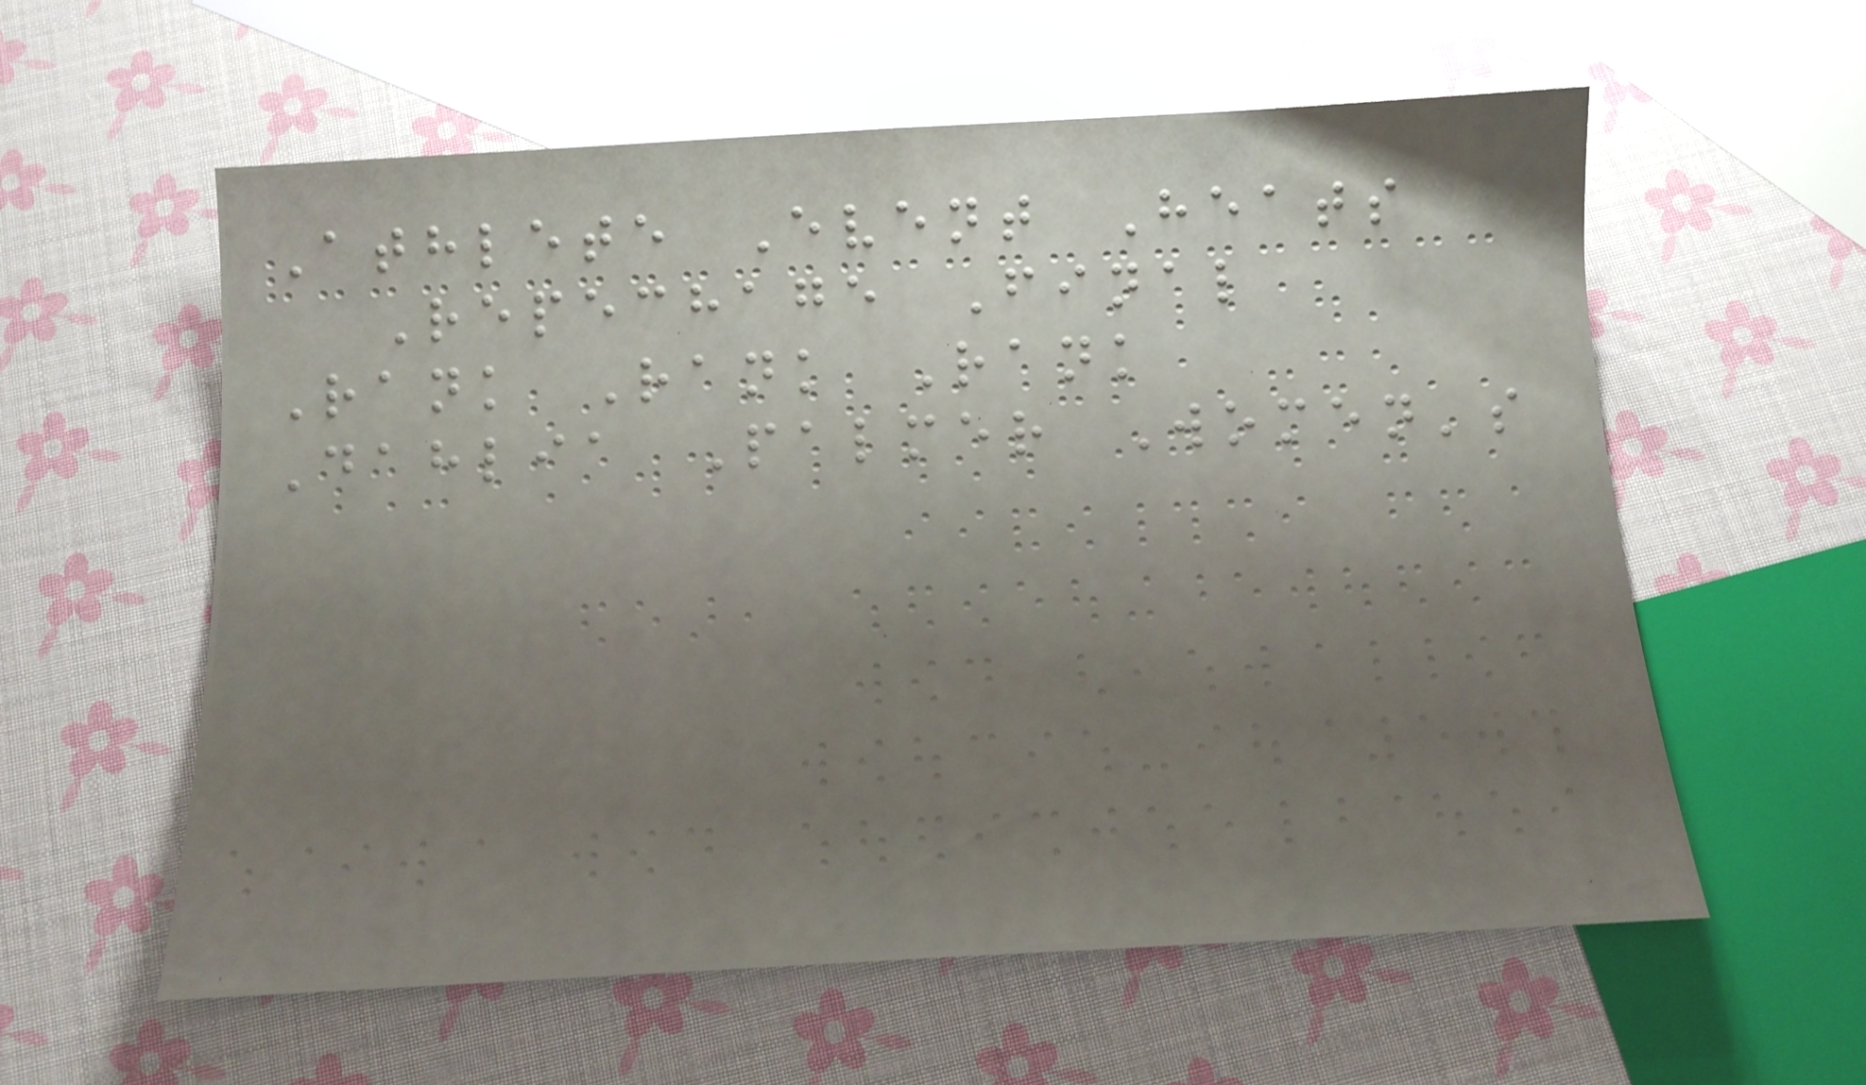Athlete Event Heats
Repechage Final
Rank Rank Rank
Dahlia Palmer Women's
